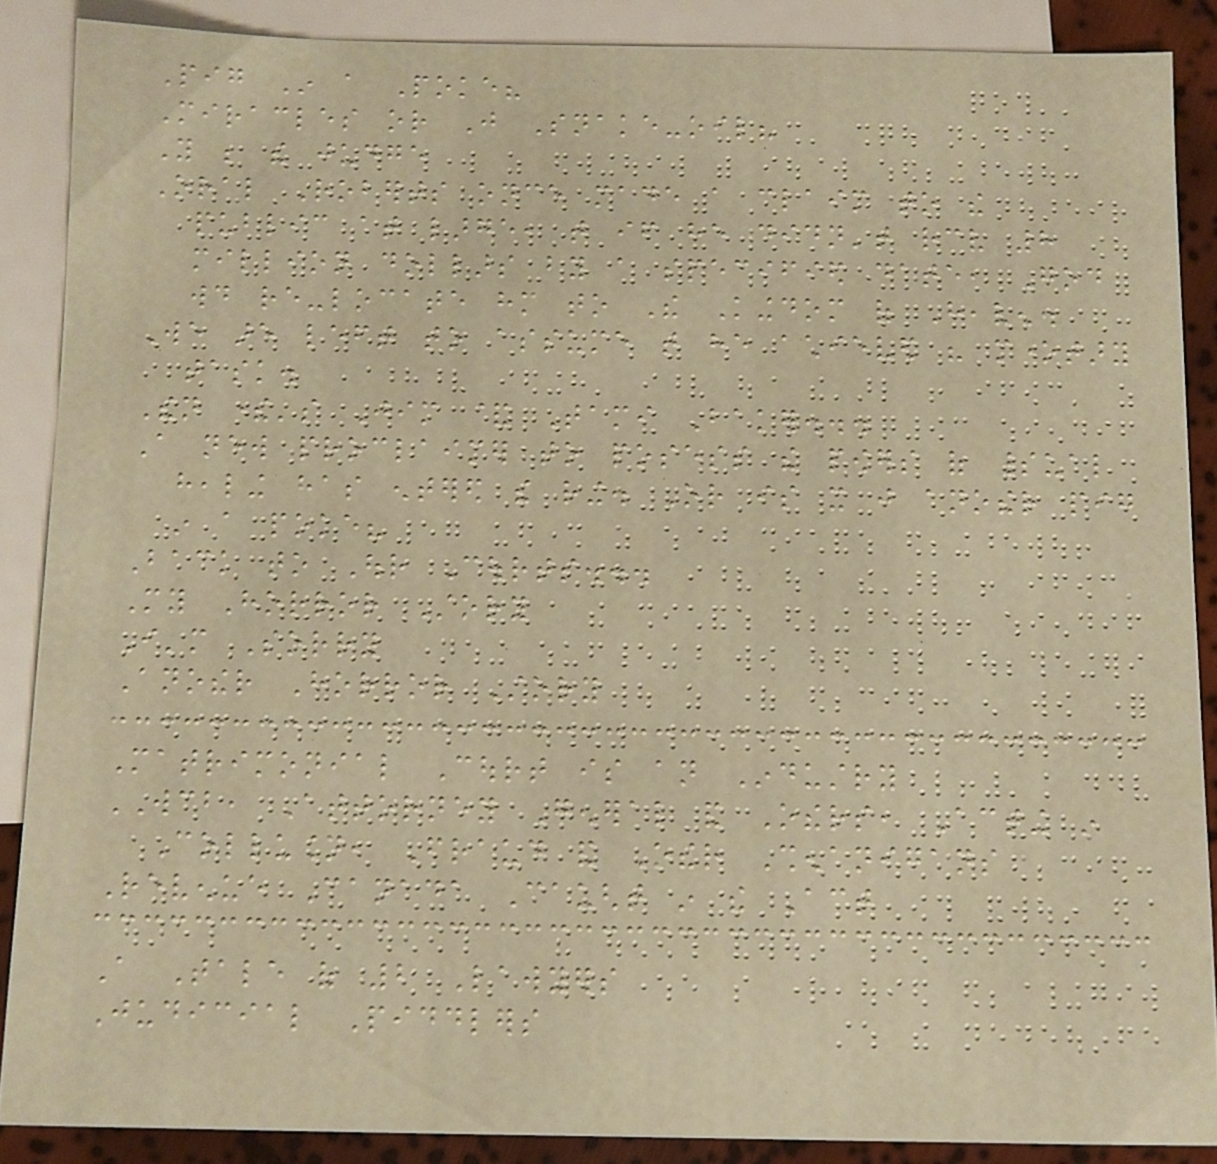Pig In a Poke?
Miracles or Just Snake-oil?
You be the judge
Oral Roberts once made a claim to the
public at large, that if he didn't receive 8
million dollars by a specified date, God
would re-locate him to The Kingdom of Heaven.
We are left to assume that he achieved his monetary
task.
Then there's Jim & Tami Baker...
A new proclaimer to posess the powers of spiritual
healing has entered the ring. Or is it just another pig
in a poke?
Back to Our Courts...
My Horror Story
I'm Sorry
Another Horror Story
Matrimonial Court is an Industry
WCB, Attorney General and Others, Acting in
Collusion, Fraud and Other Shenanigans
Revenue Canada Caught in the Act
A Tale of 2 Lawyers
Judicial Piddlers
